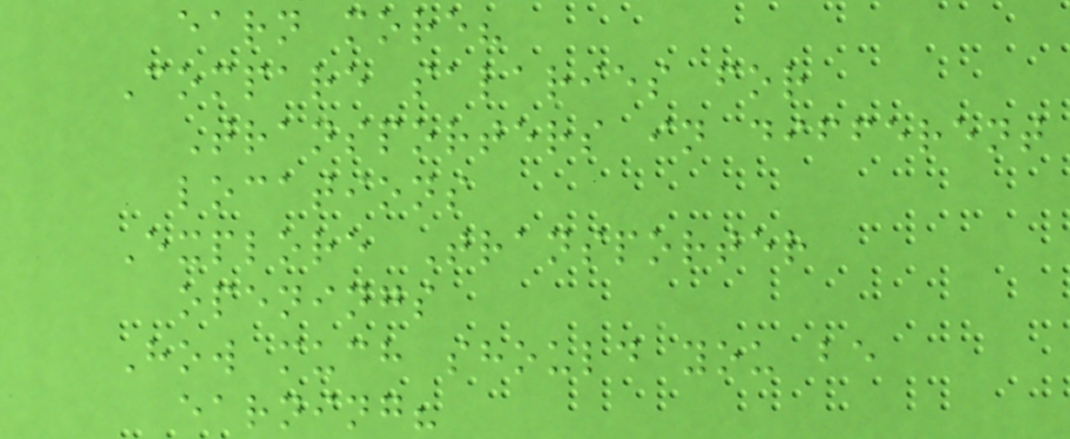earn more?
Compare salaries for
Transporters in different
locations
Explore Transporter
openings
How much should you be
earning?
